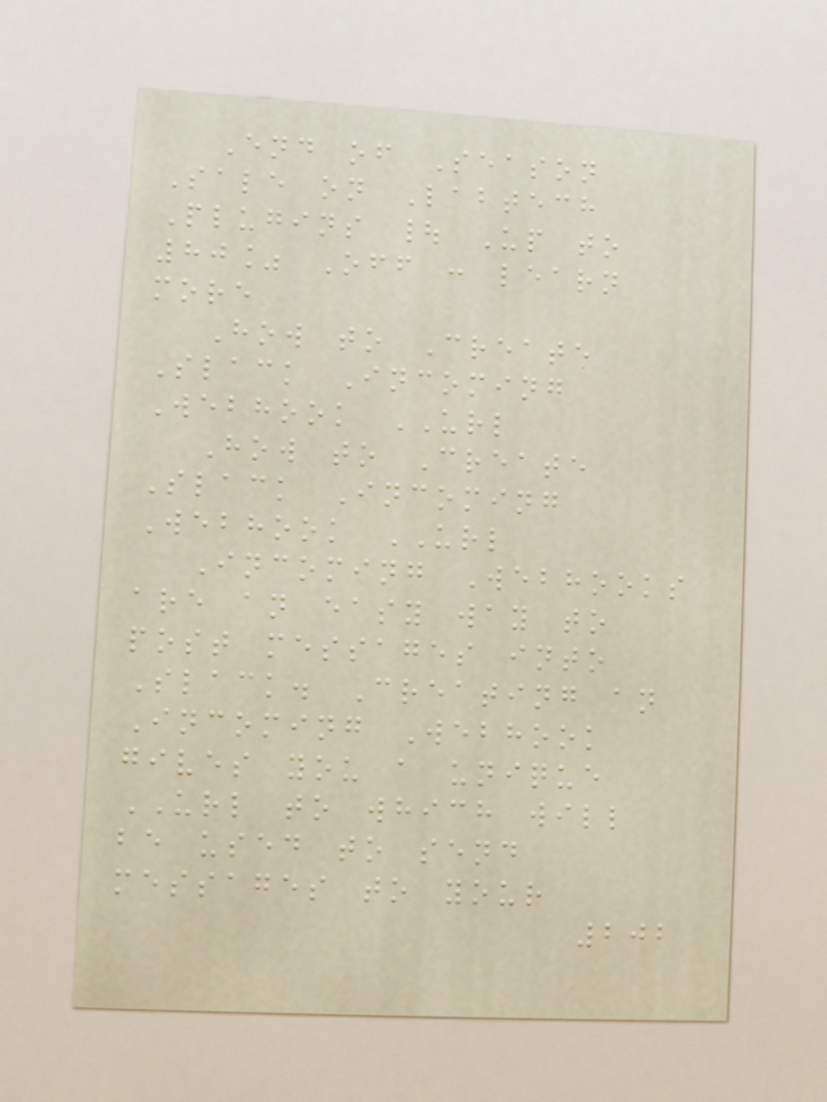End of Season
Sale on Labtech
Plugins | Up to
80% Off : learn
more
How to Create
Slack Incoming
Webhook URL
How to Create
Slack Incoming
Webhook URL
Incoming Webhooks
are an easy way to
post messages into
Slack. Creating an
Incoming Webhook
gives you a unique
URL to which will
be used to send
messages to your
202
